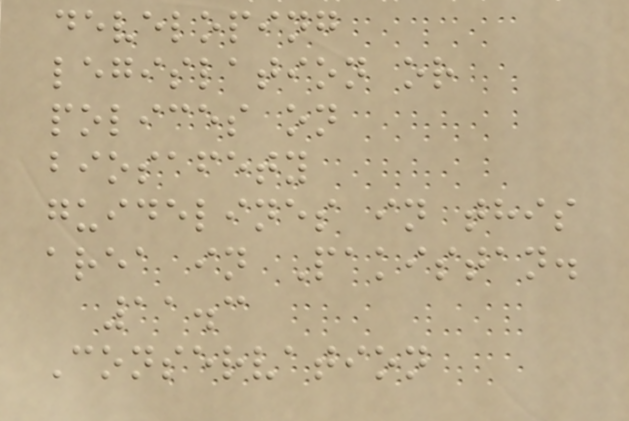developing
legislation or
polices on
biosafety
guidelines in this
area in Pakistan.
11.3
Conservation
